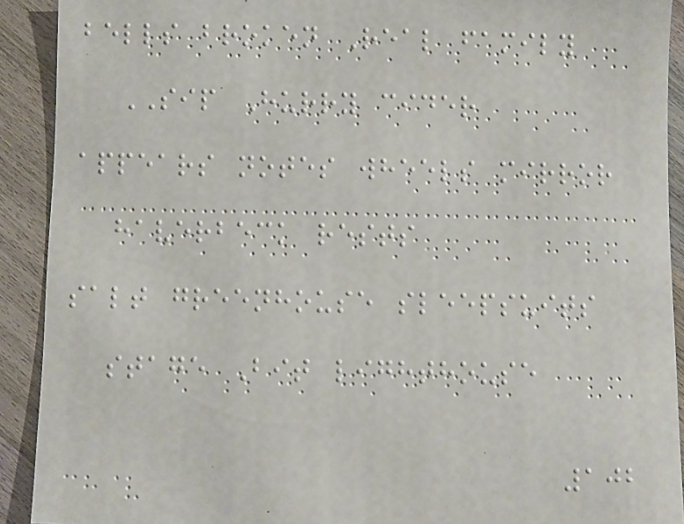bells broken Real family
SIP Hurry cider
appears notes wheels mirror
haverbeck rests
salt greenhouse sleepsuits
stage Bit lighthouse
102
